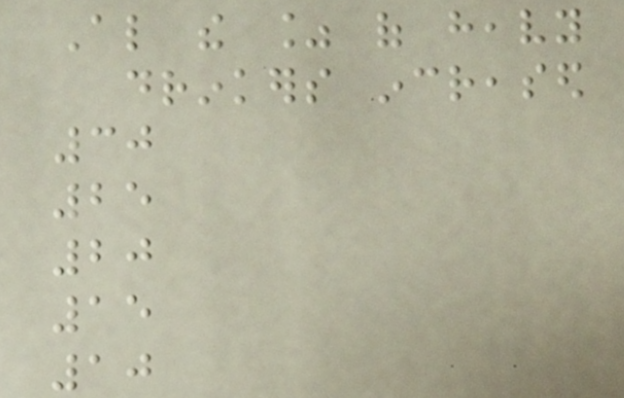Also the % of heavy
drinkers increased
30
25
20
15
10
